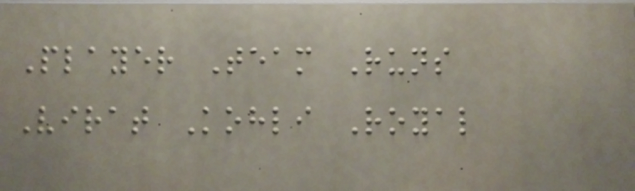Player Team Runs
Virat Kohli Royal
